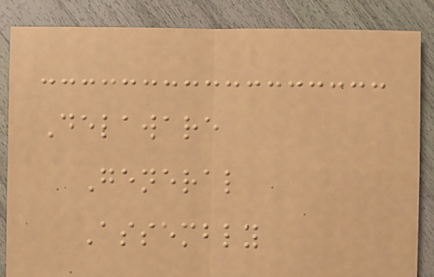Delaware
General
Assembly
